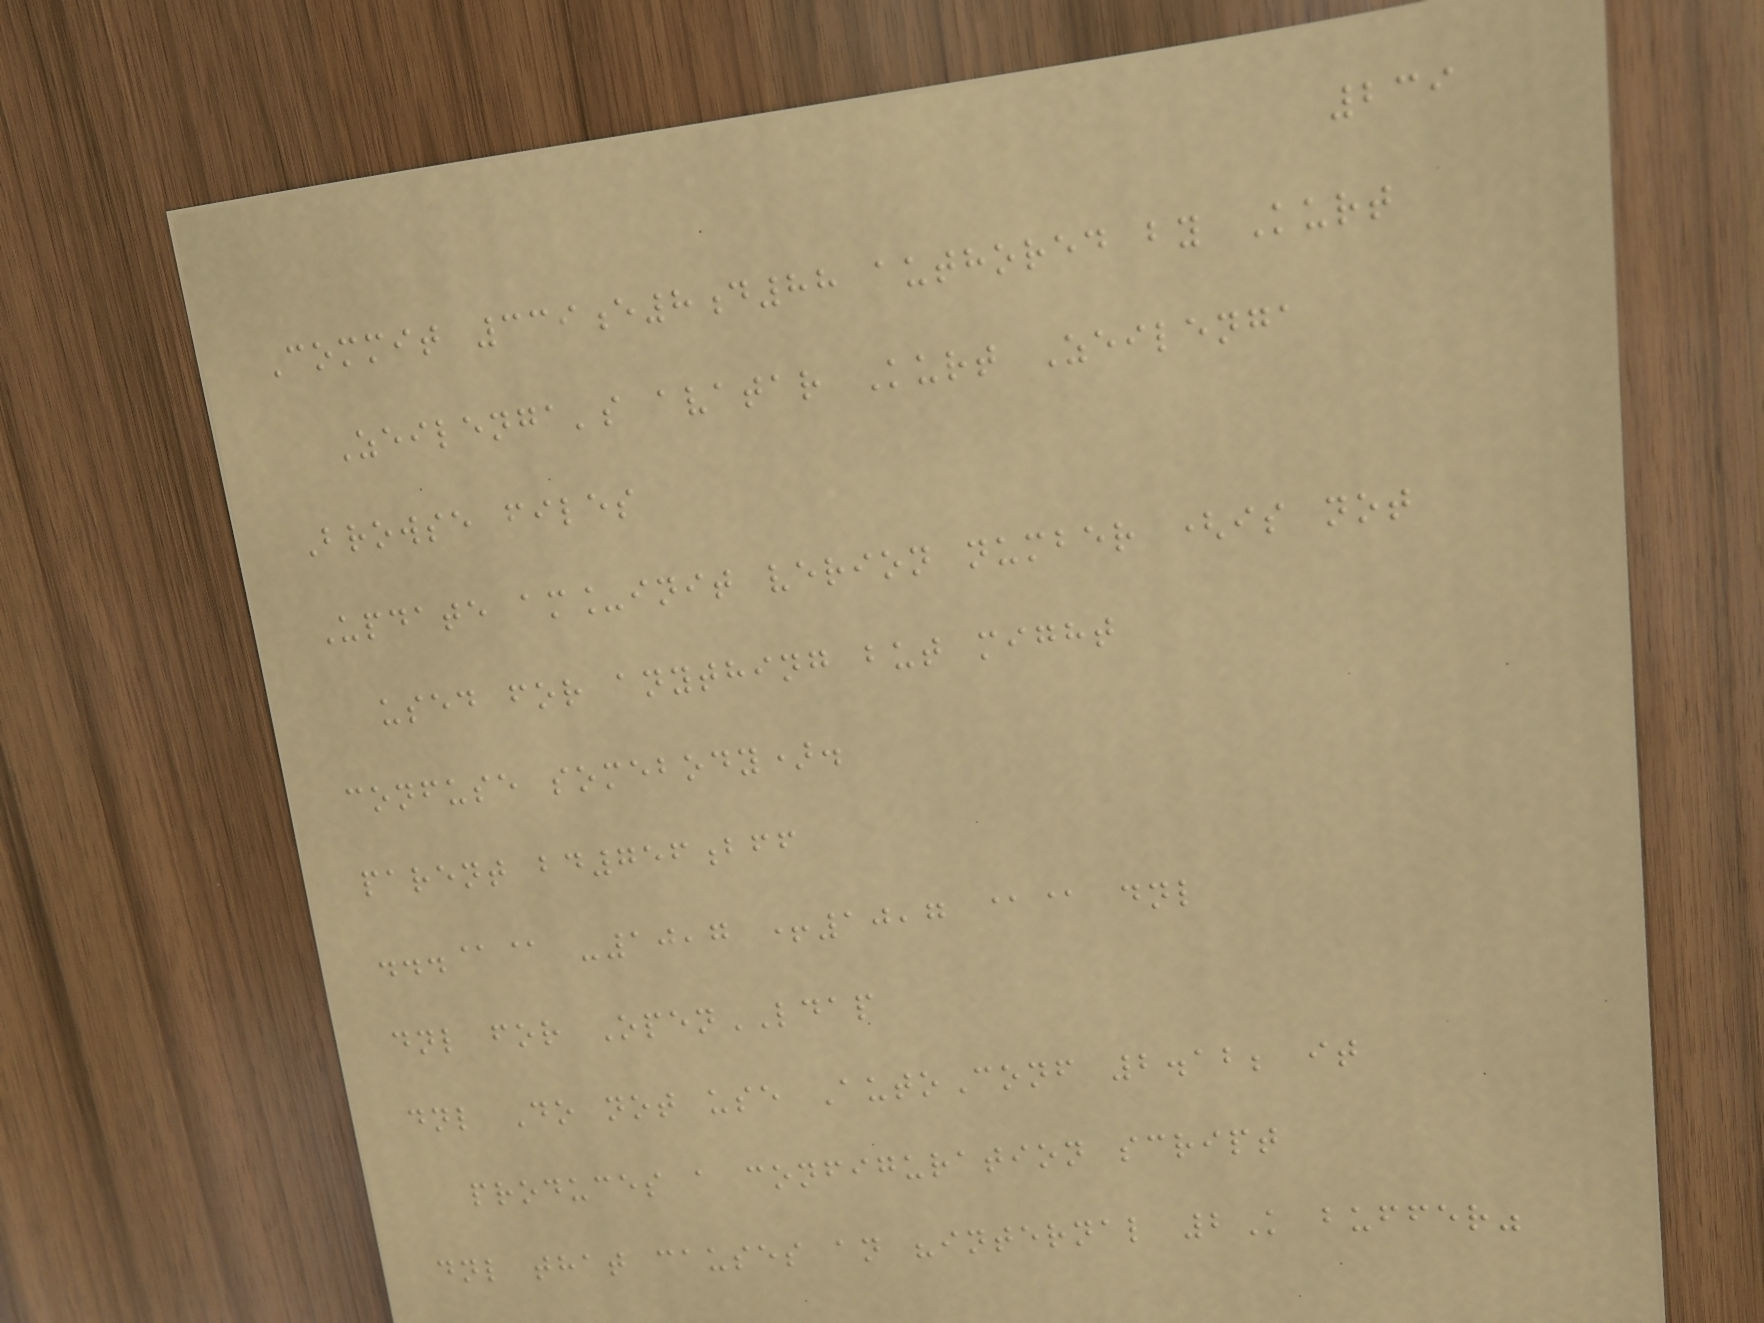239
Commit 339e8d88 authored by Kurt
Zeilenga's avatar Kurt Zeilenga
Browse files
Update am_init verion number (is not
used for anything but might
confuse somebody).
parent bd756bff
...@@ -10,7 +10,7 @@ dnl
dnl for OpenLDAP
dnl Do not use AutoConf 2.12; it
produces a configuration script
dnl that causes an "internal 2K buffer"
